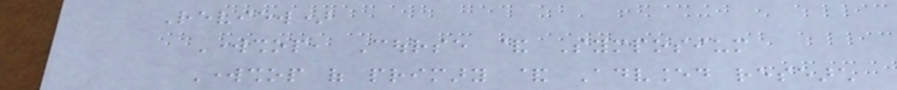Review)
Workshop, Course & Symposium
Workshop of primary & Advanced research
